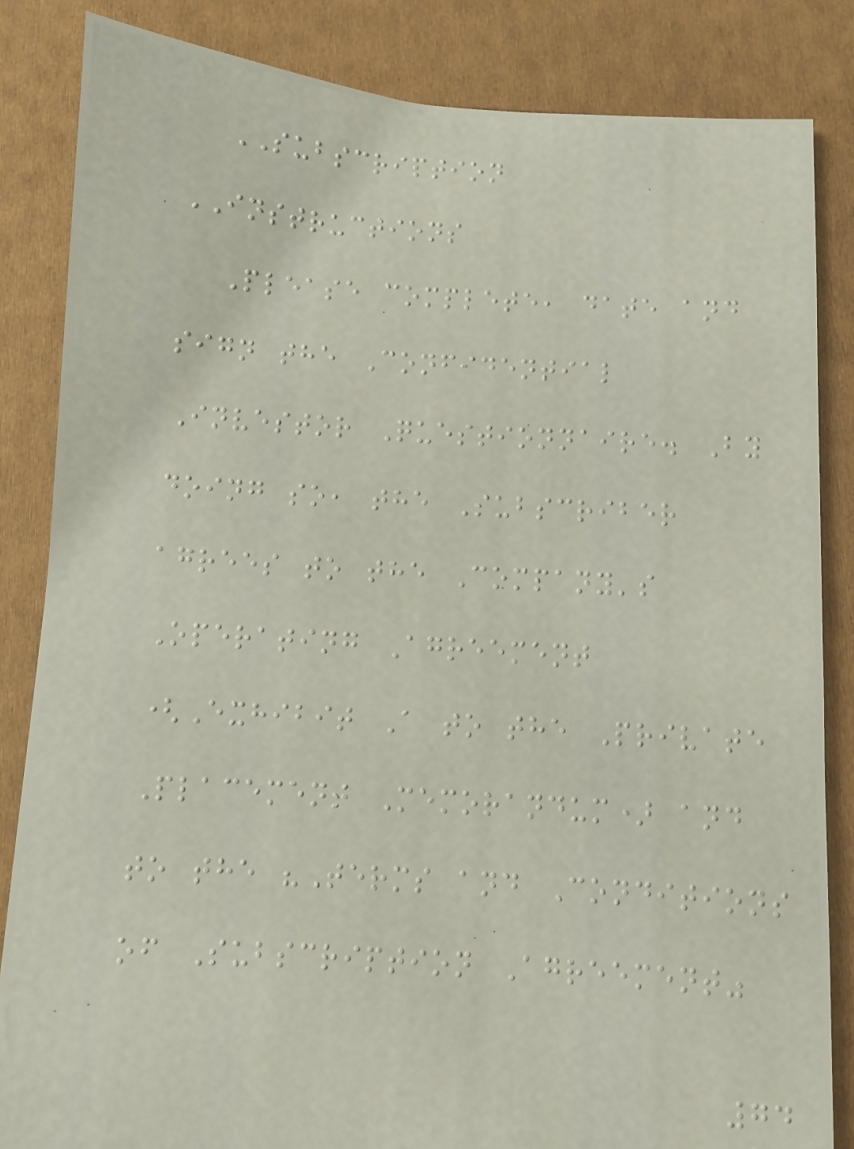SUBSCRIPTION
INSTRUCTIONS
Please complete, date and
sign the Confidential
Investor Questionnaire. By
doing so, the Subscriber
agrees to the Company's
Operating Agreement
(Exhibit A to the Private
Placement Memorandum) and
to the "Terms and Conditions
of Subscription Agreement"
74
